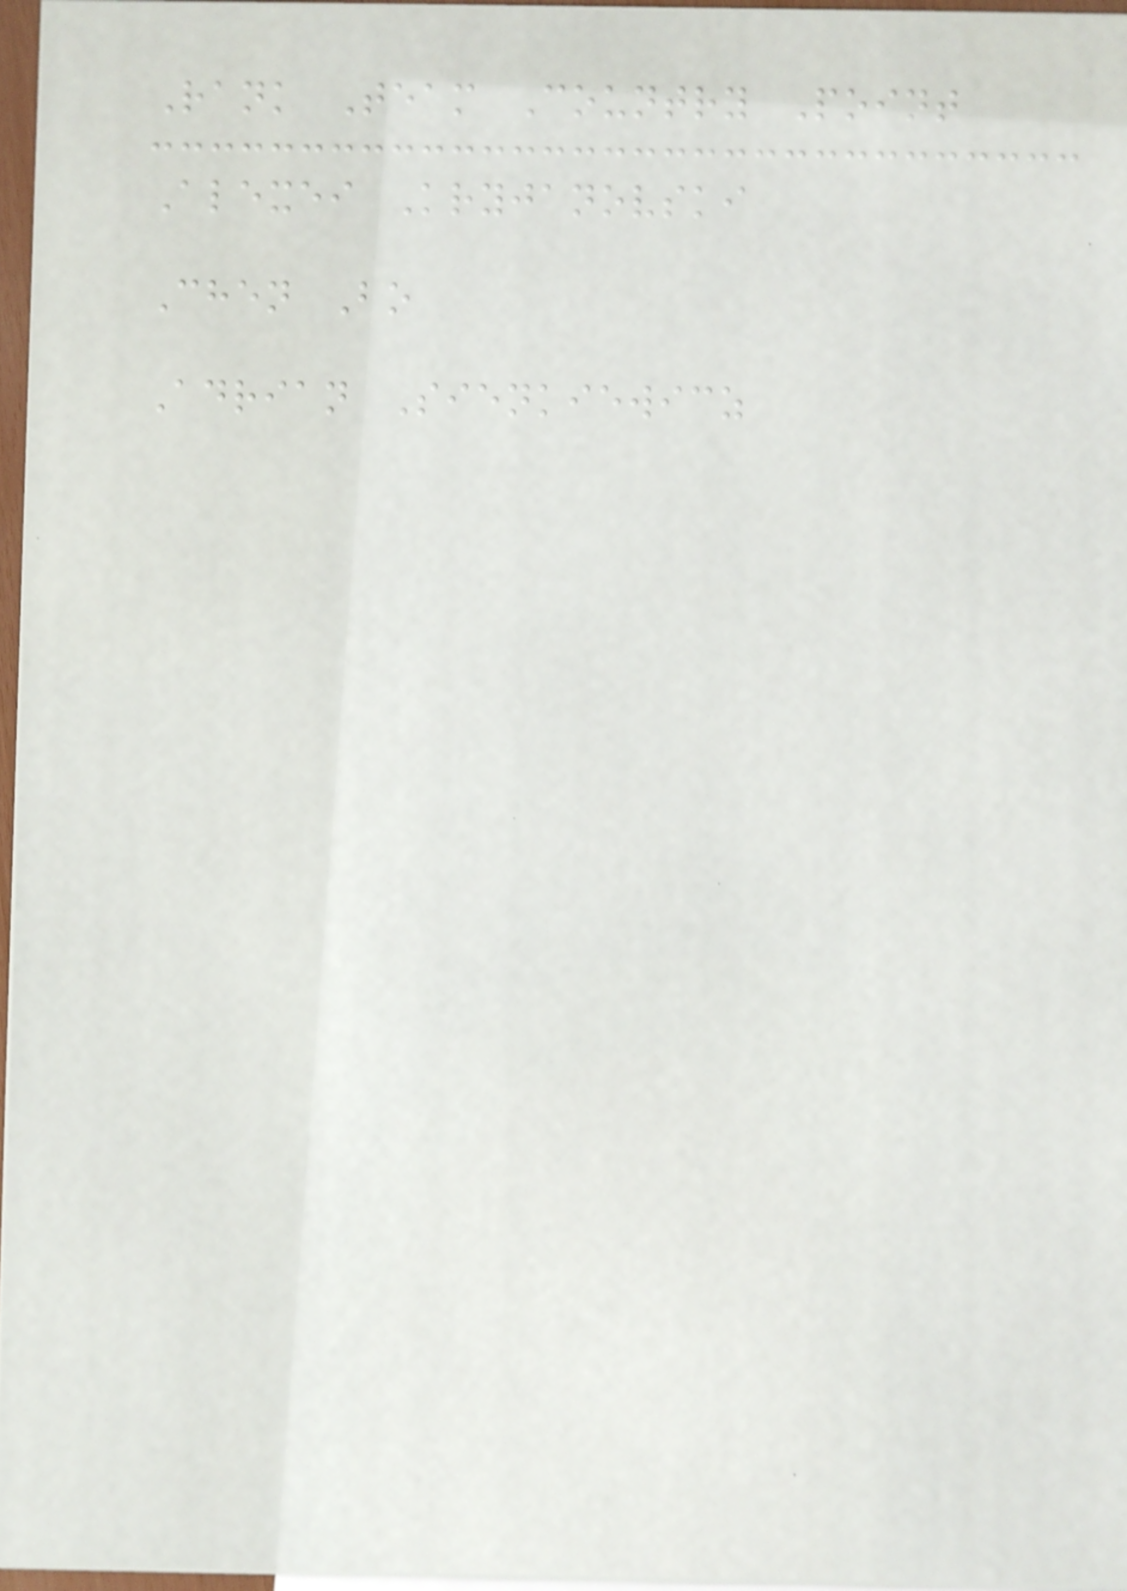Rank Team Country Point
Alexei Kryjanovski
Chen Bo
Adrian Sienkiewicz
